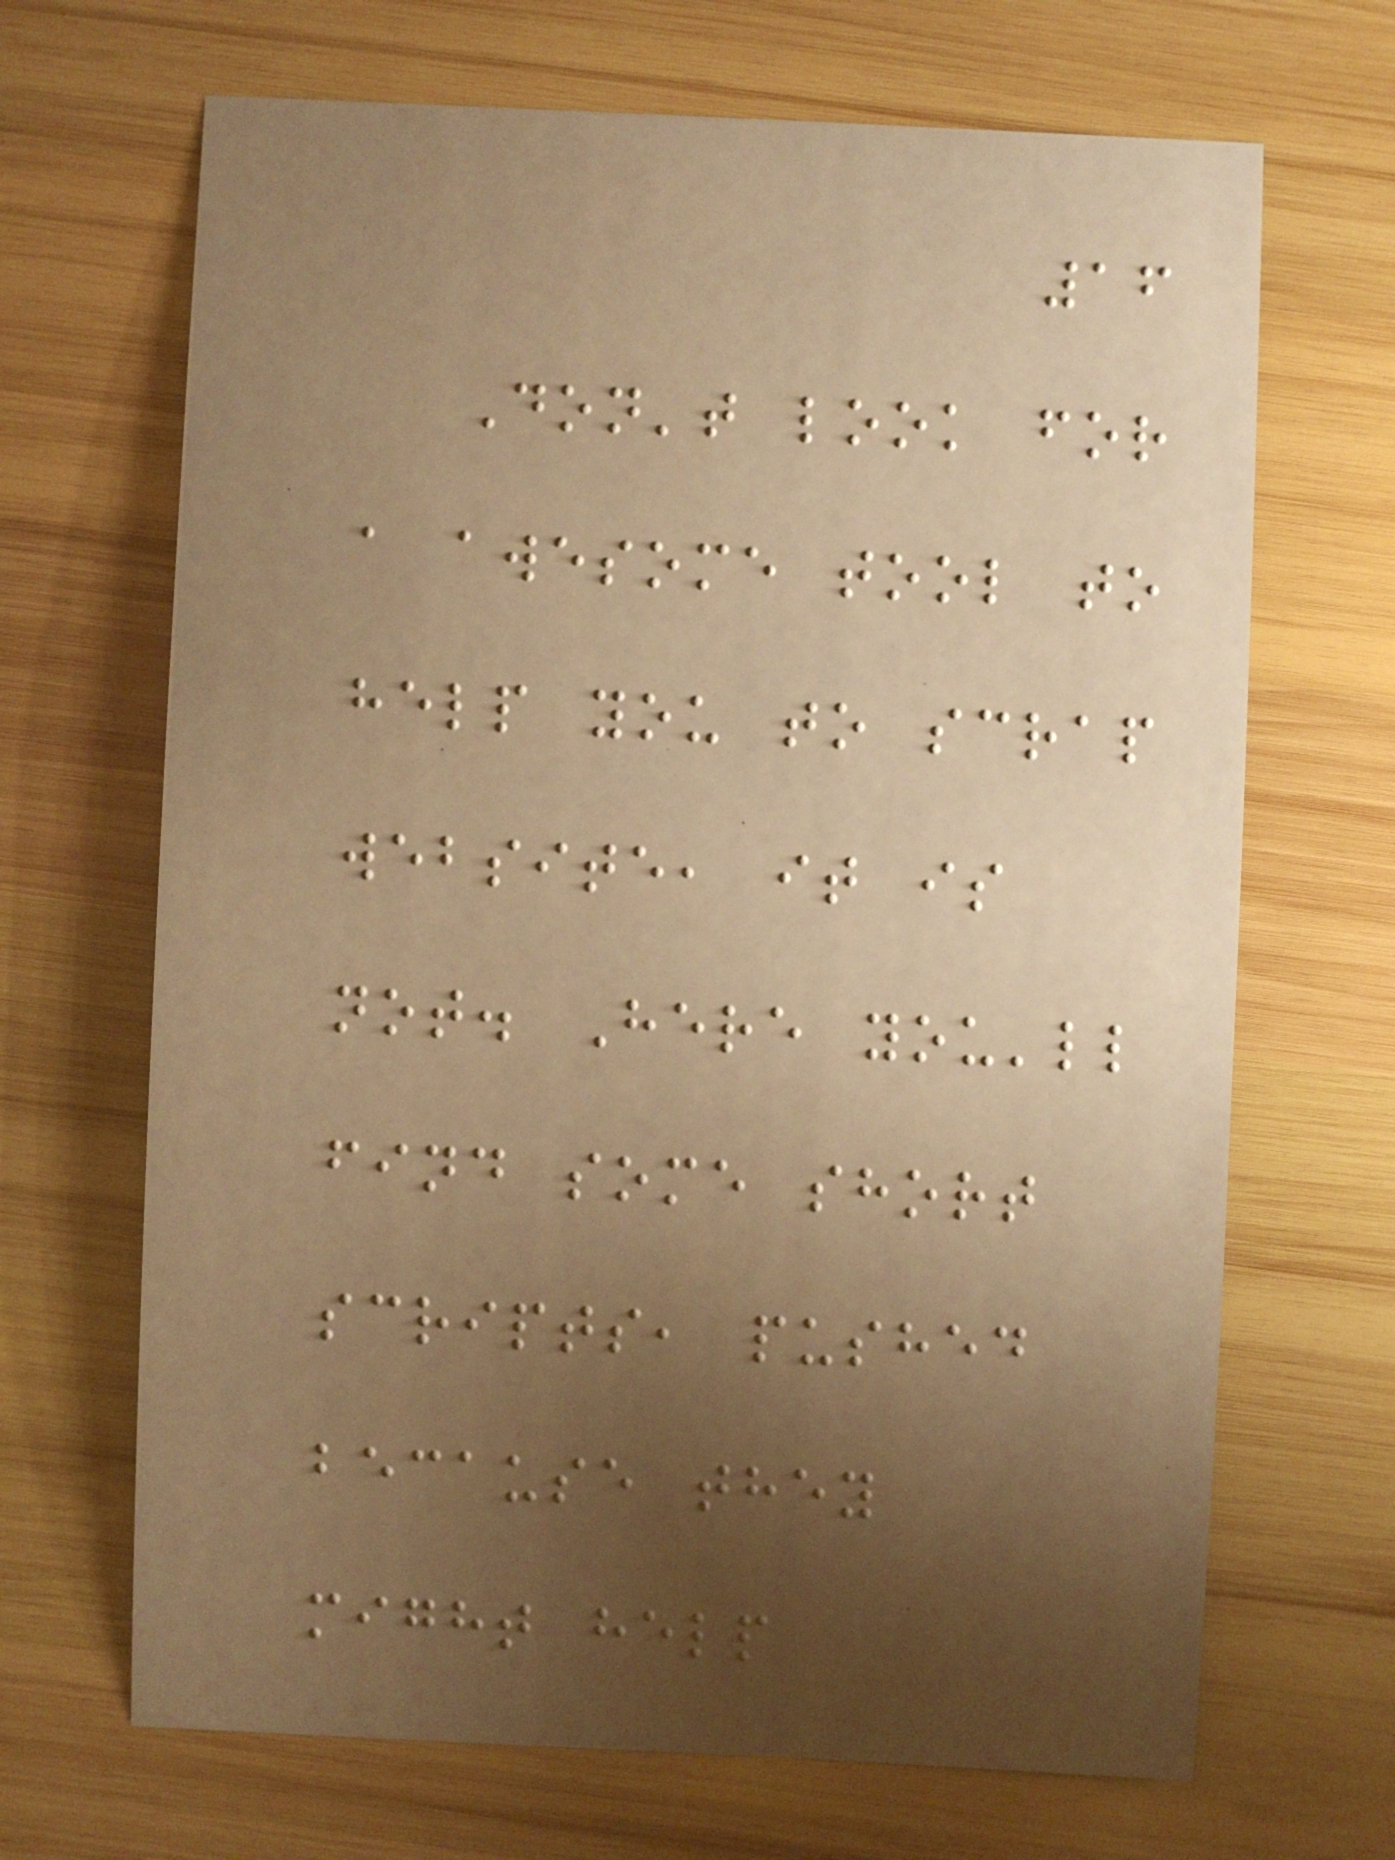16
Don't look for
a awesome tool to
help you to scrap
website, it is
not. Here you'll
find some short
scripts, pushed
because they
might help
